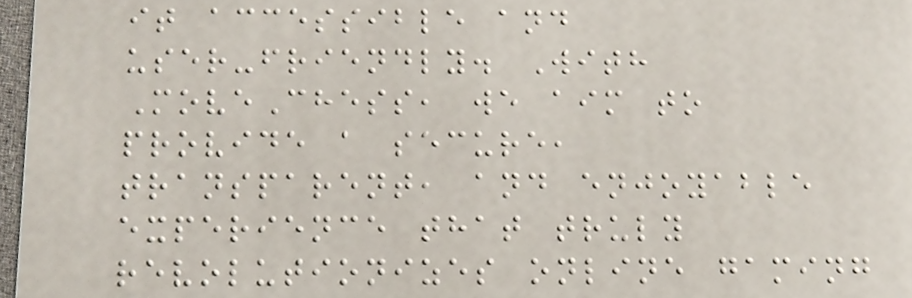it accessible and
user-friendly. With
MoveChess, we aim to
provide a secure,
transparent, and enjoyable
experience that truly
revolutionizes online gaming
